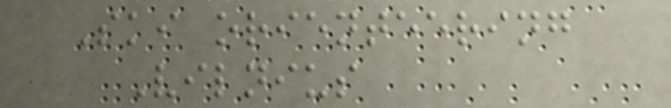Ski orienteering
Vilnius
